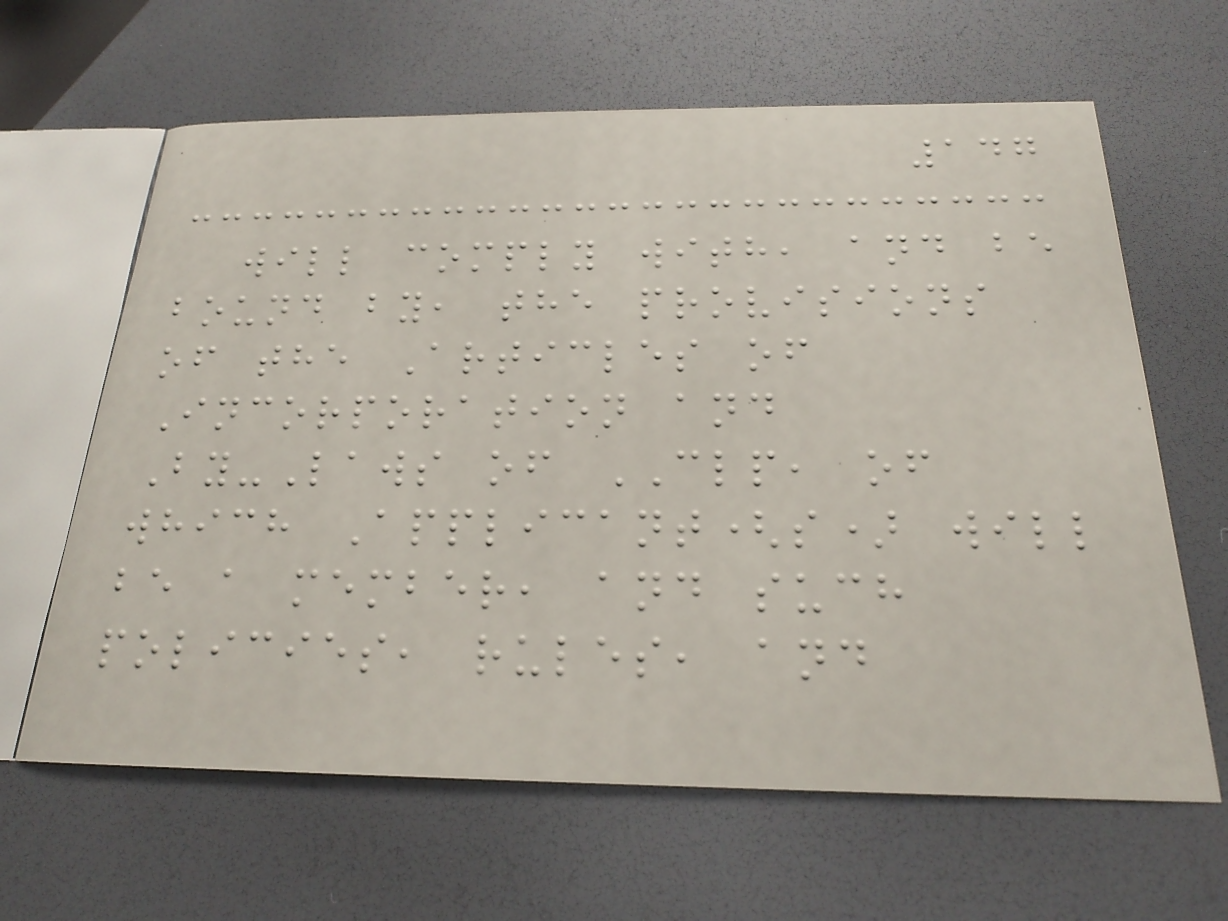147
will comply with, and be
bound by, the provisions
of the Articles of
Incorporation and
By-Laws of CLP, of
which Applicant(s) will
be a member, and such
policies, rules, and
